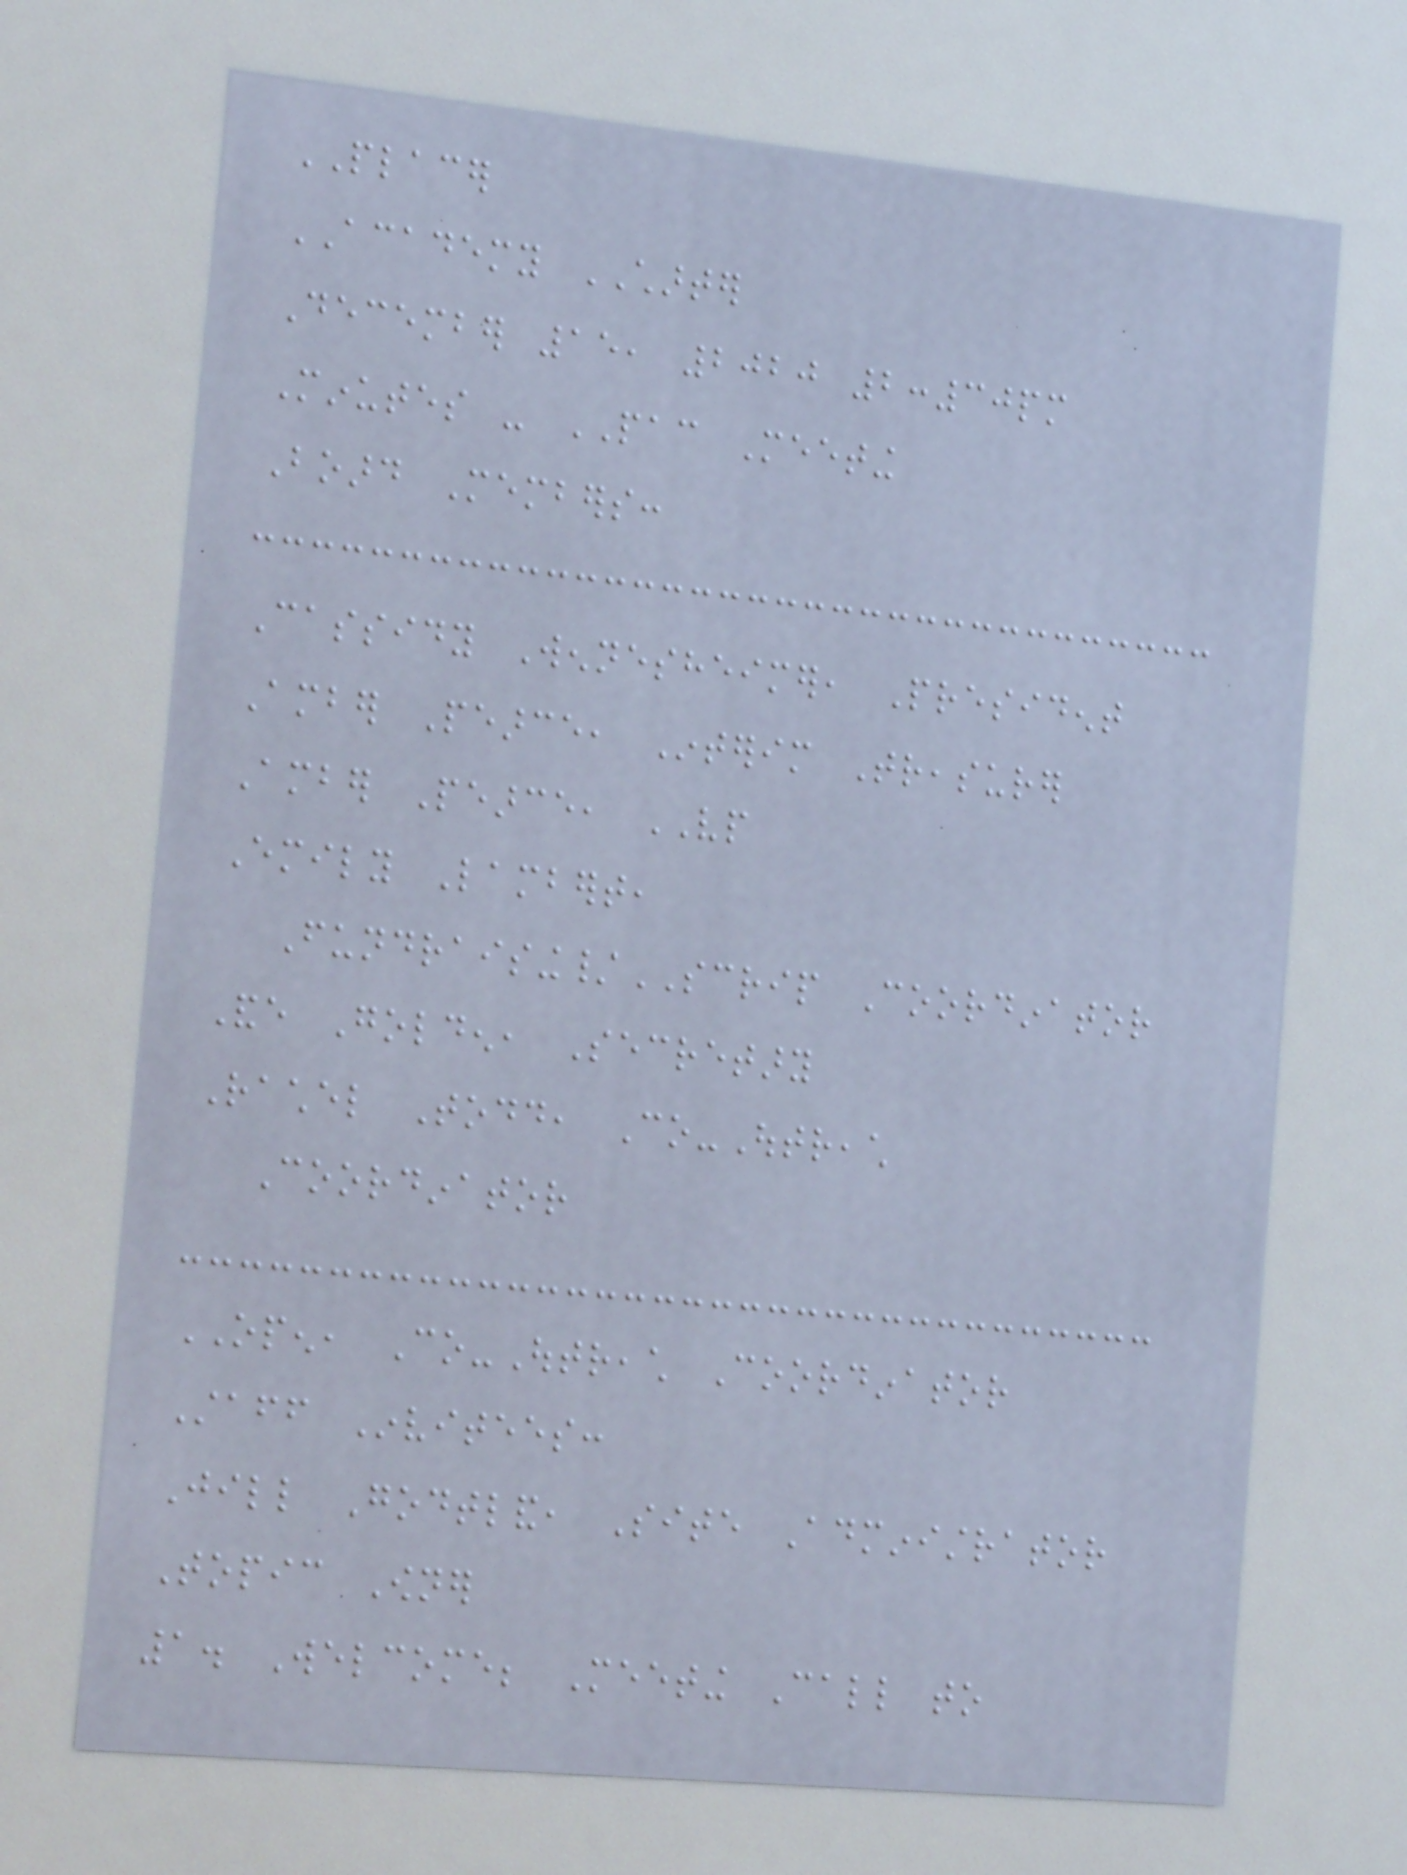PLACER
ACADEMY CHARTER
December 15, 2020 2:30pm
Minutes - PAC Meeting
Board Members:
Cassidy Wennesheimer, President
Amber Pearce, Interim Treasurer
Amber Pearce, VP
Emily Lambert,
Fundraising/SCRIP Coordinator
Ande Golden, Secretary
Rachel Todd, Co-Outreach
Coordinator
OPEN, Co-Outreach Coordinator
Staff Invitees:
Jill Godtland, Site Administrator
Topic Owner
1. Welcome; Meeting Call to
